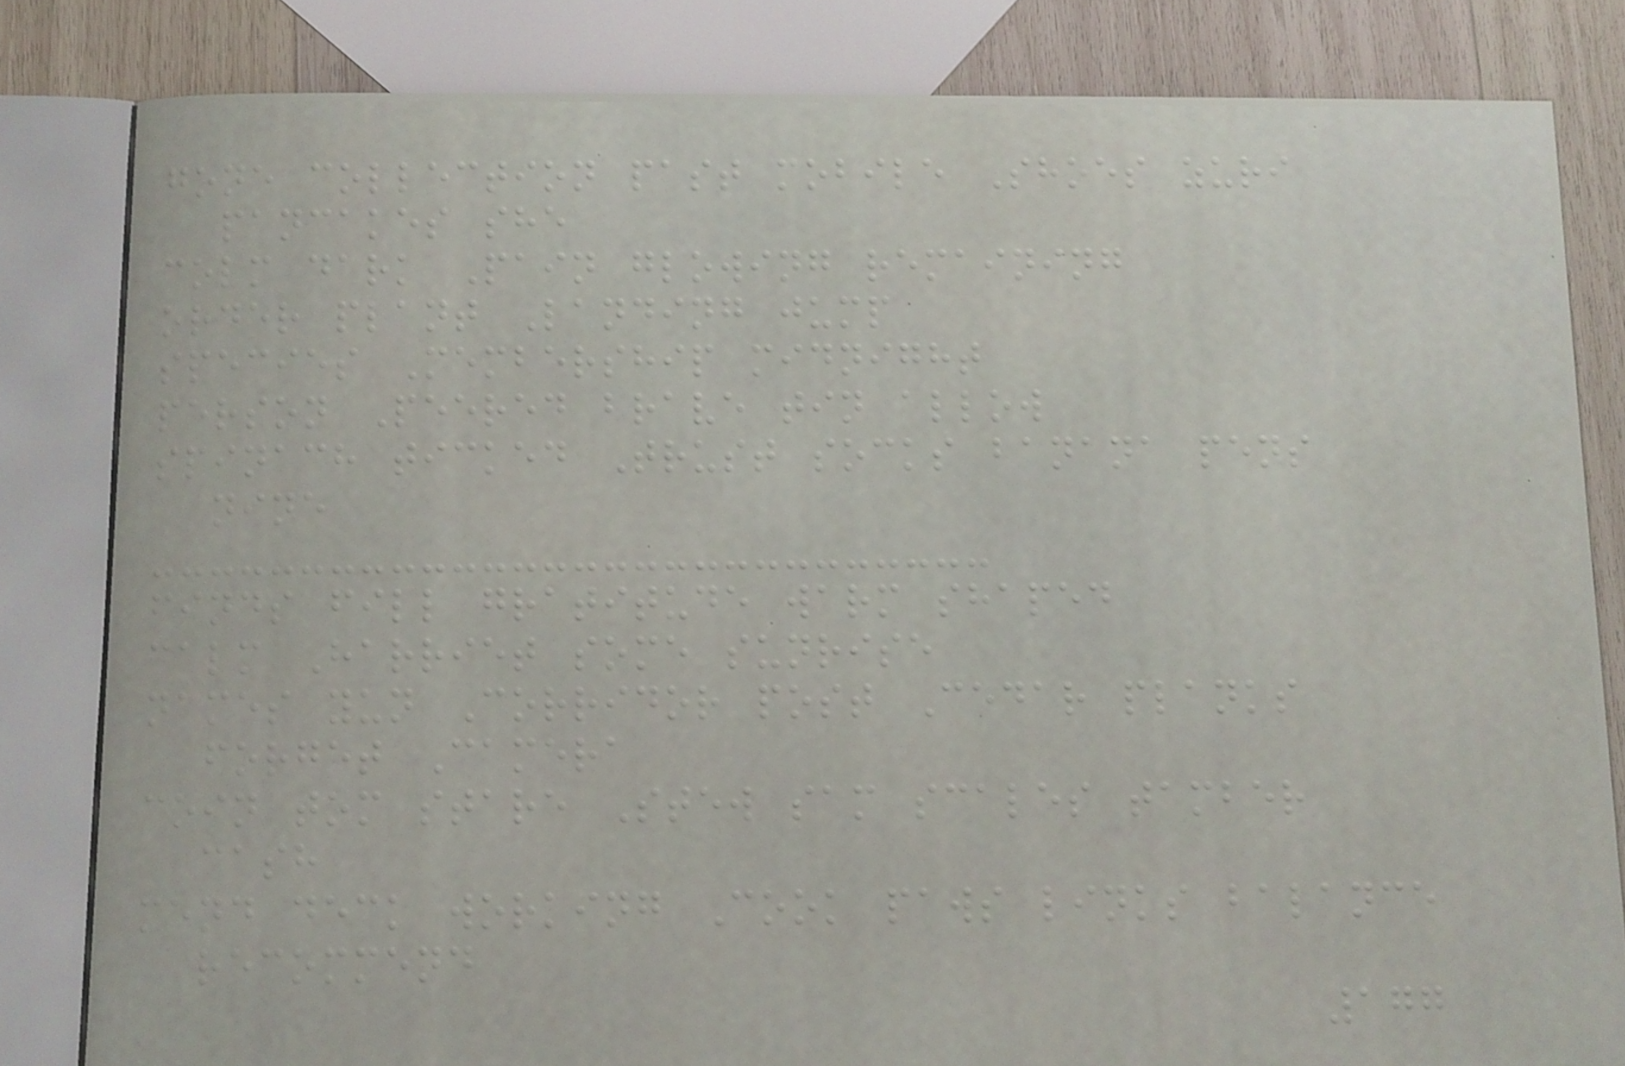gone collection past mobile Shoes zuri
pancakes she
colm dark Pain glowing remaining
order plant Landing jump
species Membership midnight
person Peered brave tin allow
spinach ticked Trust socks banana pens
nine
finds fill gratitude warm shaped
calm Harriet some sunrise
names yun Corridor post Cedar planks
forget Camera
coin tom stare Stew sam scales tamber
cash
mend deck working Cook paws links balance
recommend
177
